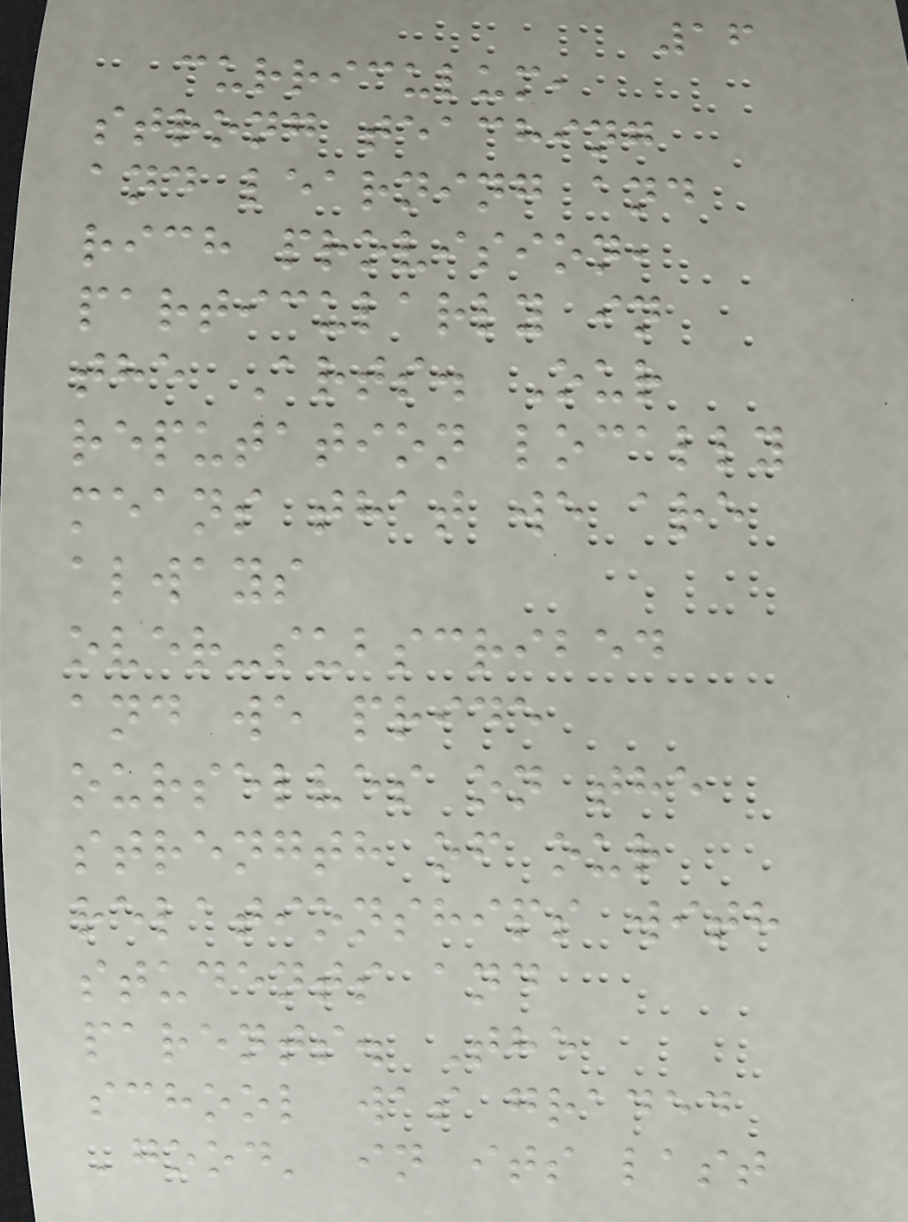16
curriculum,
strong teaching
and learning and
rich provision,
particularly in
the Arts. Our
reputation locally
means that we are
always
over-subscribed
and we pride
ourselves on the
strength of our
relationships with
students and
parents. The
school was graded
'good' in its last
